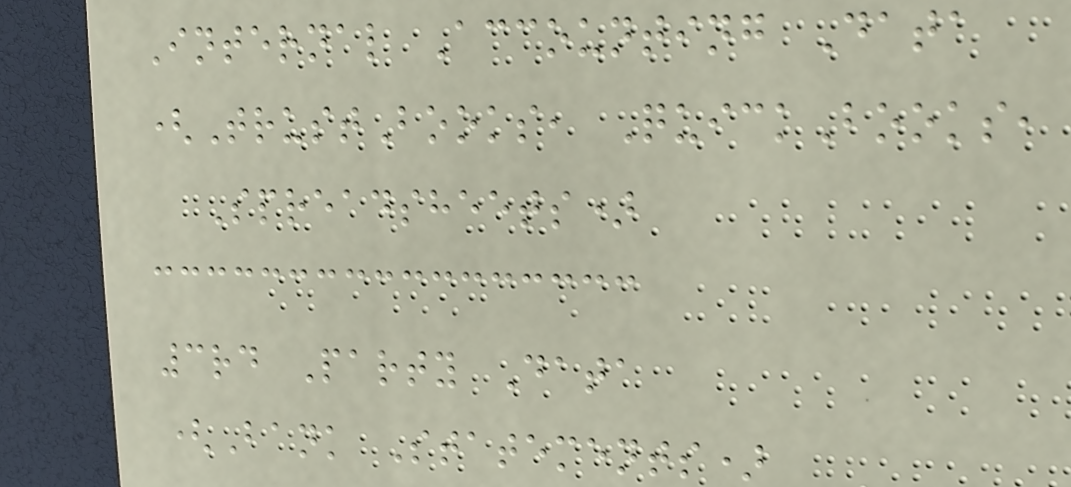Internal Accounting Data
(TrustBooks, QuickBooks,
Spreadsheets)
3rd Party Data
(Bank Statements)
